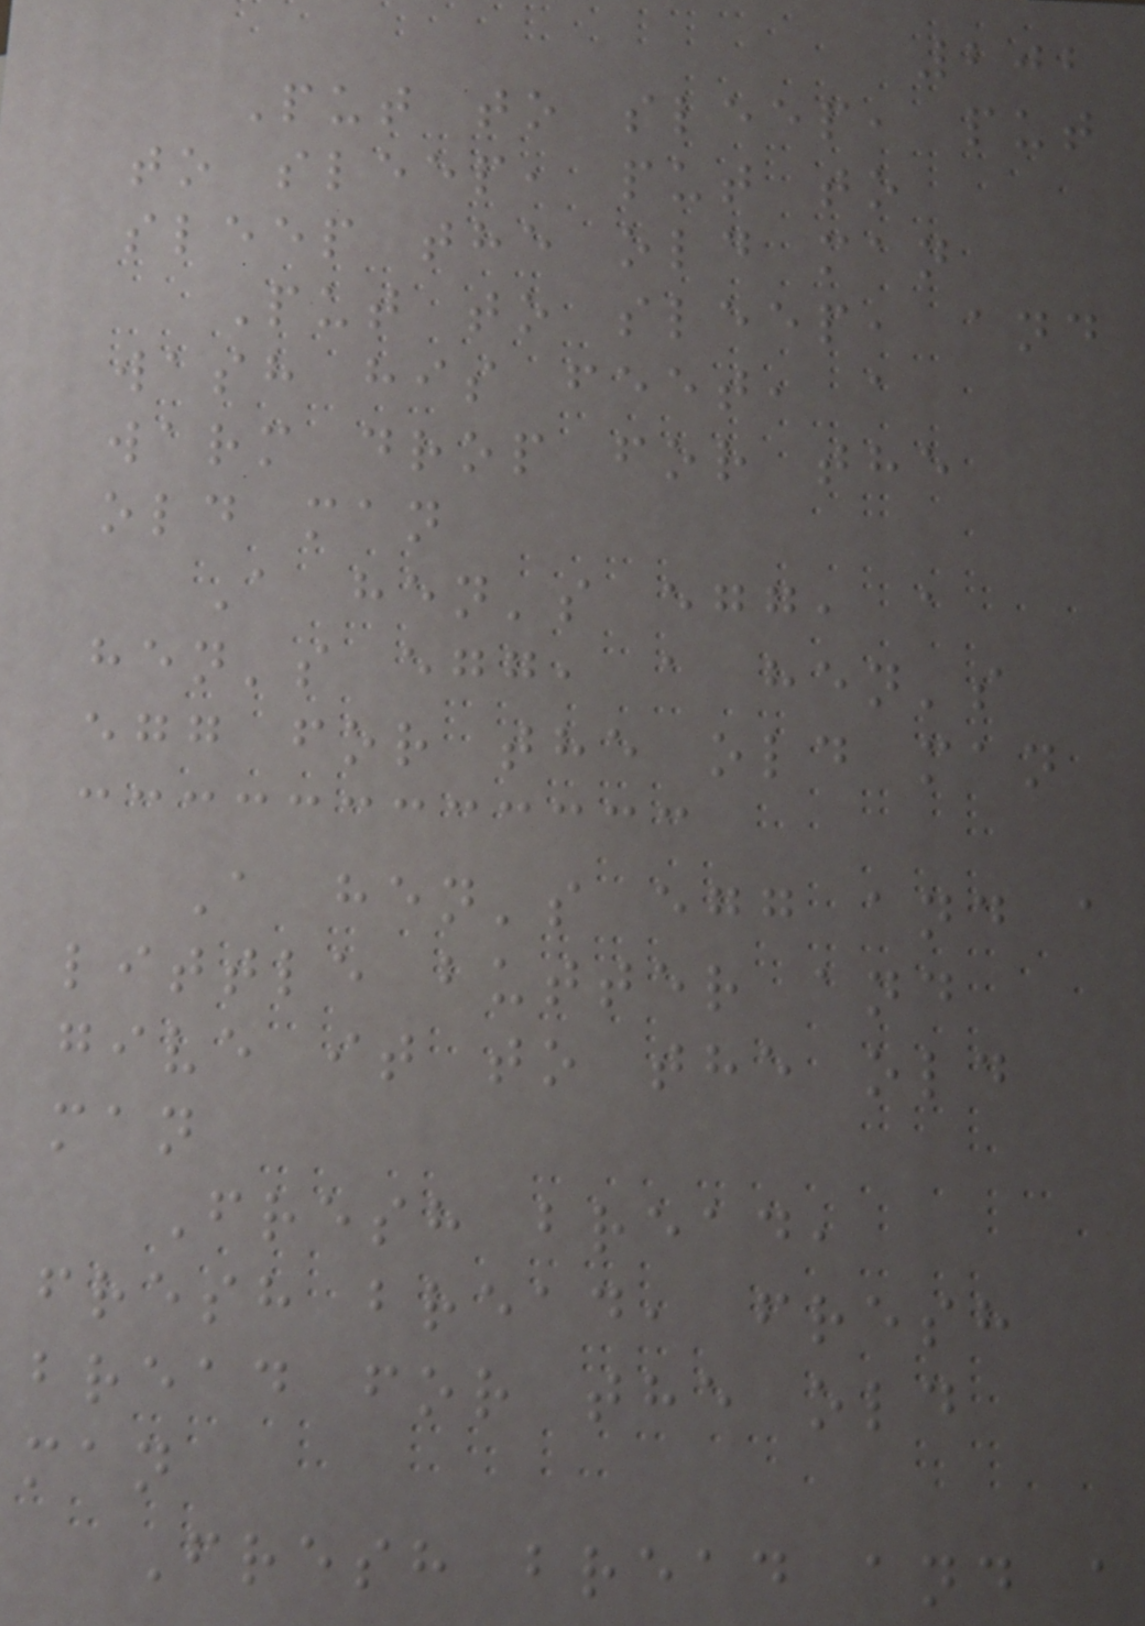202
Put to sleep, put
to sleep, put to
sleep the old man
Put to sleep, and
wash his feet, a
warm drop for the
old man
A hen's egg, a
hen's egg, a hen's
egg for the old man
A hen's egg and a
little butter and
give it to the old
man
Fresh bread,
fresh bread, fresh
bread for the old
man
Fresh bread and a
